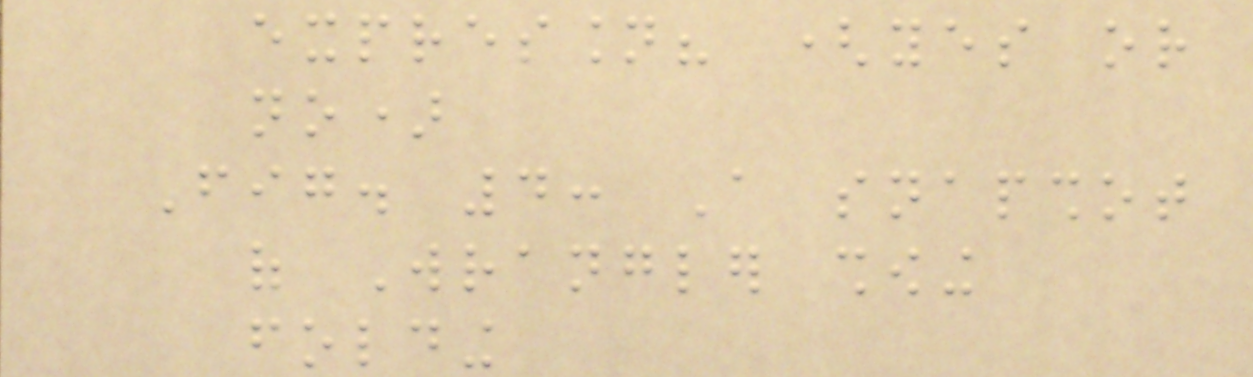expression? (yes or
no)
Fig. 4: A snapshot
of Wrangler showing
folding
